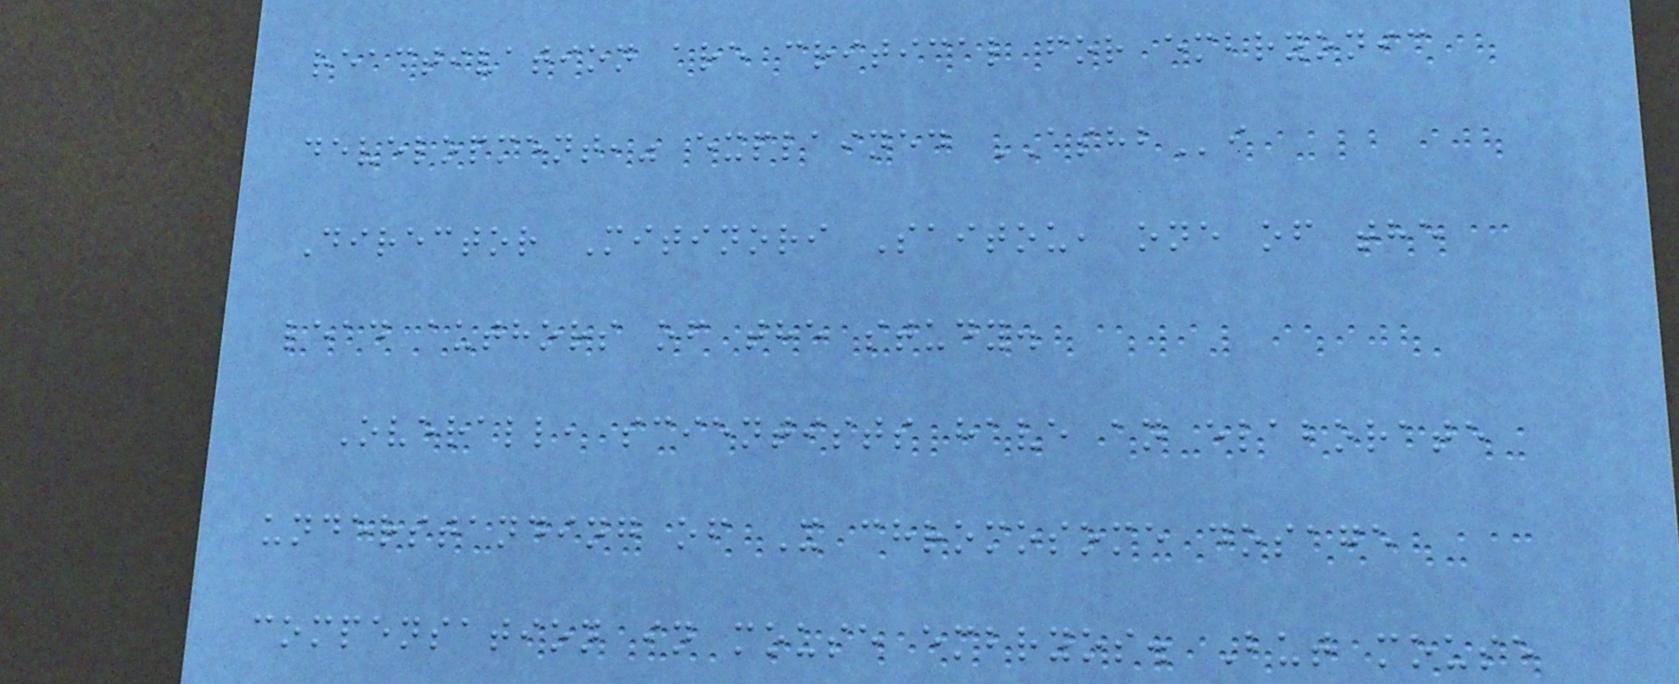reactivation are critical for embryonic
development," explained ASHBi
Director Mitinori Saitou, one of the
lead authors of the study.
Overall, scientists have an elaborate
understanding of X chromosome dosage
compensation in mouse embryos. But mouse
